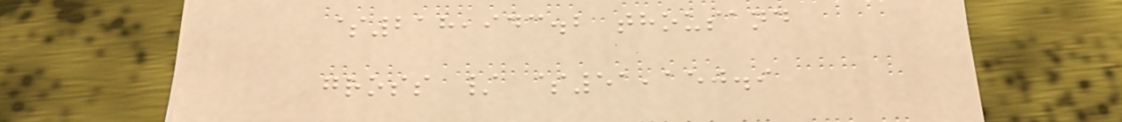$218,943.2 thousand
gross / $51,150.9
